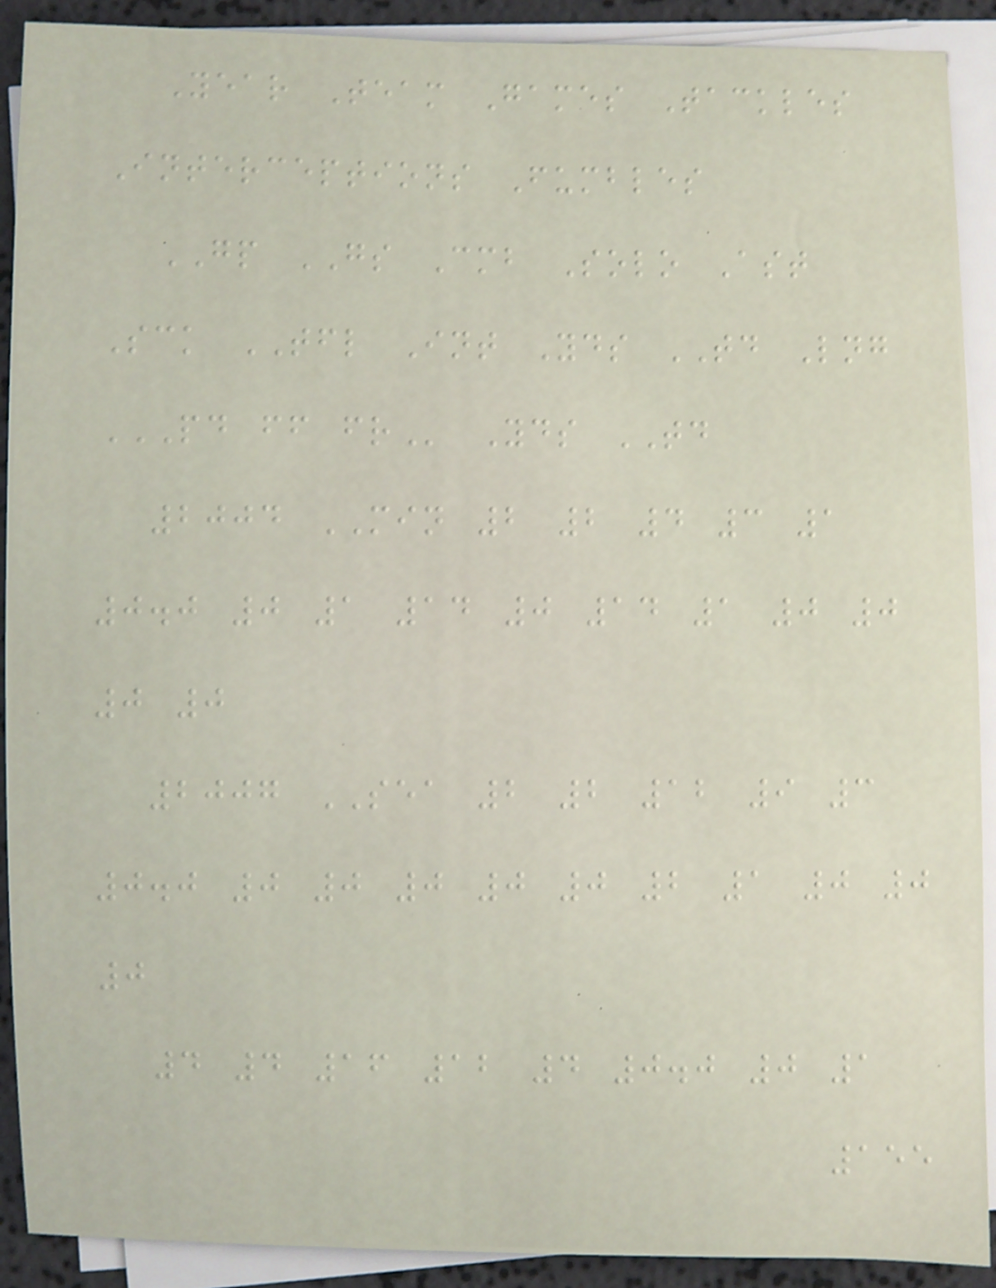Year Team Games Tackles
Interceptions Fumbles
GP GS Cmb Solo Ast
Sck TFL Int Yds TD Lng
PD FF FR Yds TD
2004 MIN 2 2 4 3 1
0.0 0 1 14 0 14 1 0 0
0 0
2007 SEA 2 2 12 9 3
0.0 0 0 0 0 0 2 1 0 0
0
4 4 16 12 4 0.0 0 1
155
